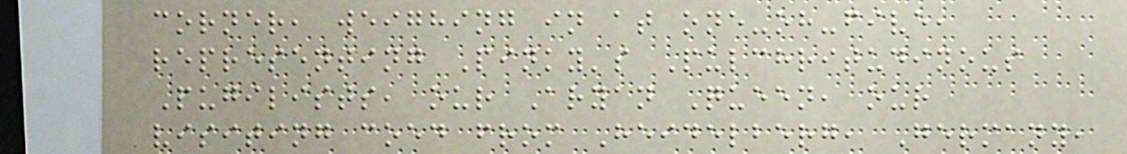corner, weighing in at one-oh-five,
representing Pinky's Pulchritudinous
Pugilists, our Aryan Queen, our
visiting coed from Heidelberg, Germany,
